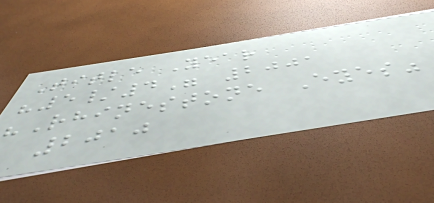Title Year
"5/4" 2001
"Rhinestone Eyes"
2010
